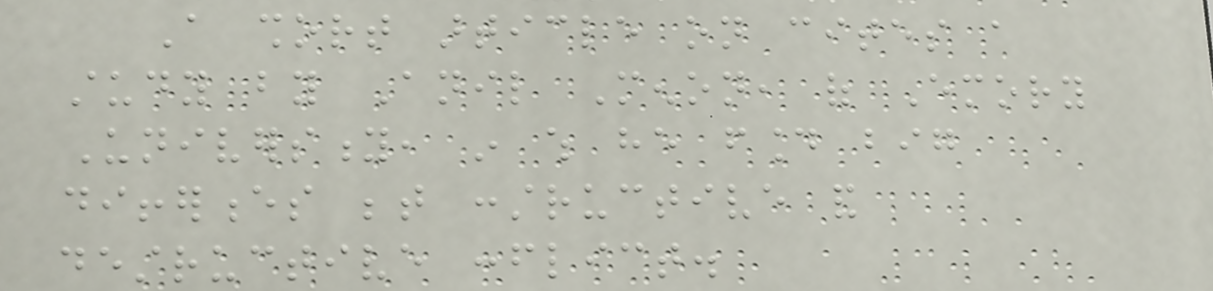A short article on cites a
study by Anil Menon, of Emory
University, in which he found big
differences between constructive and
destructive conflict.
